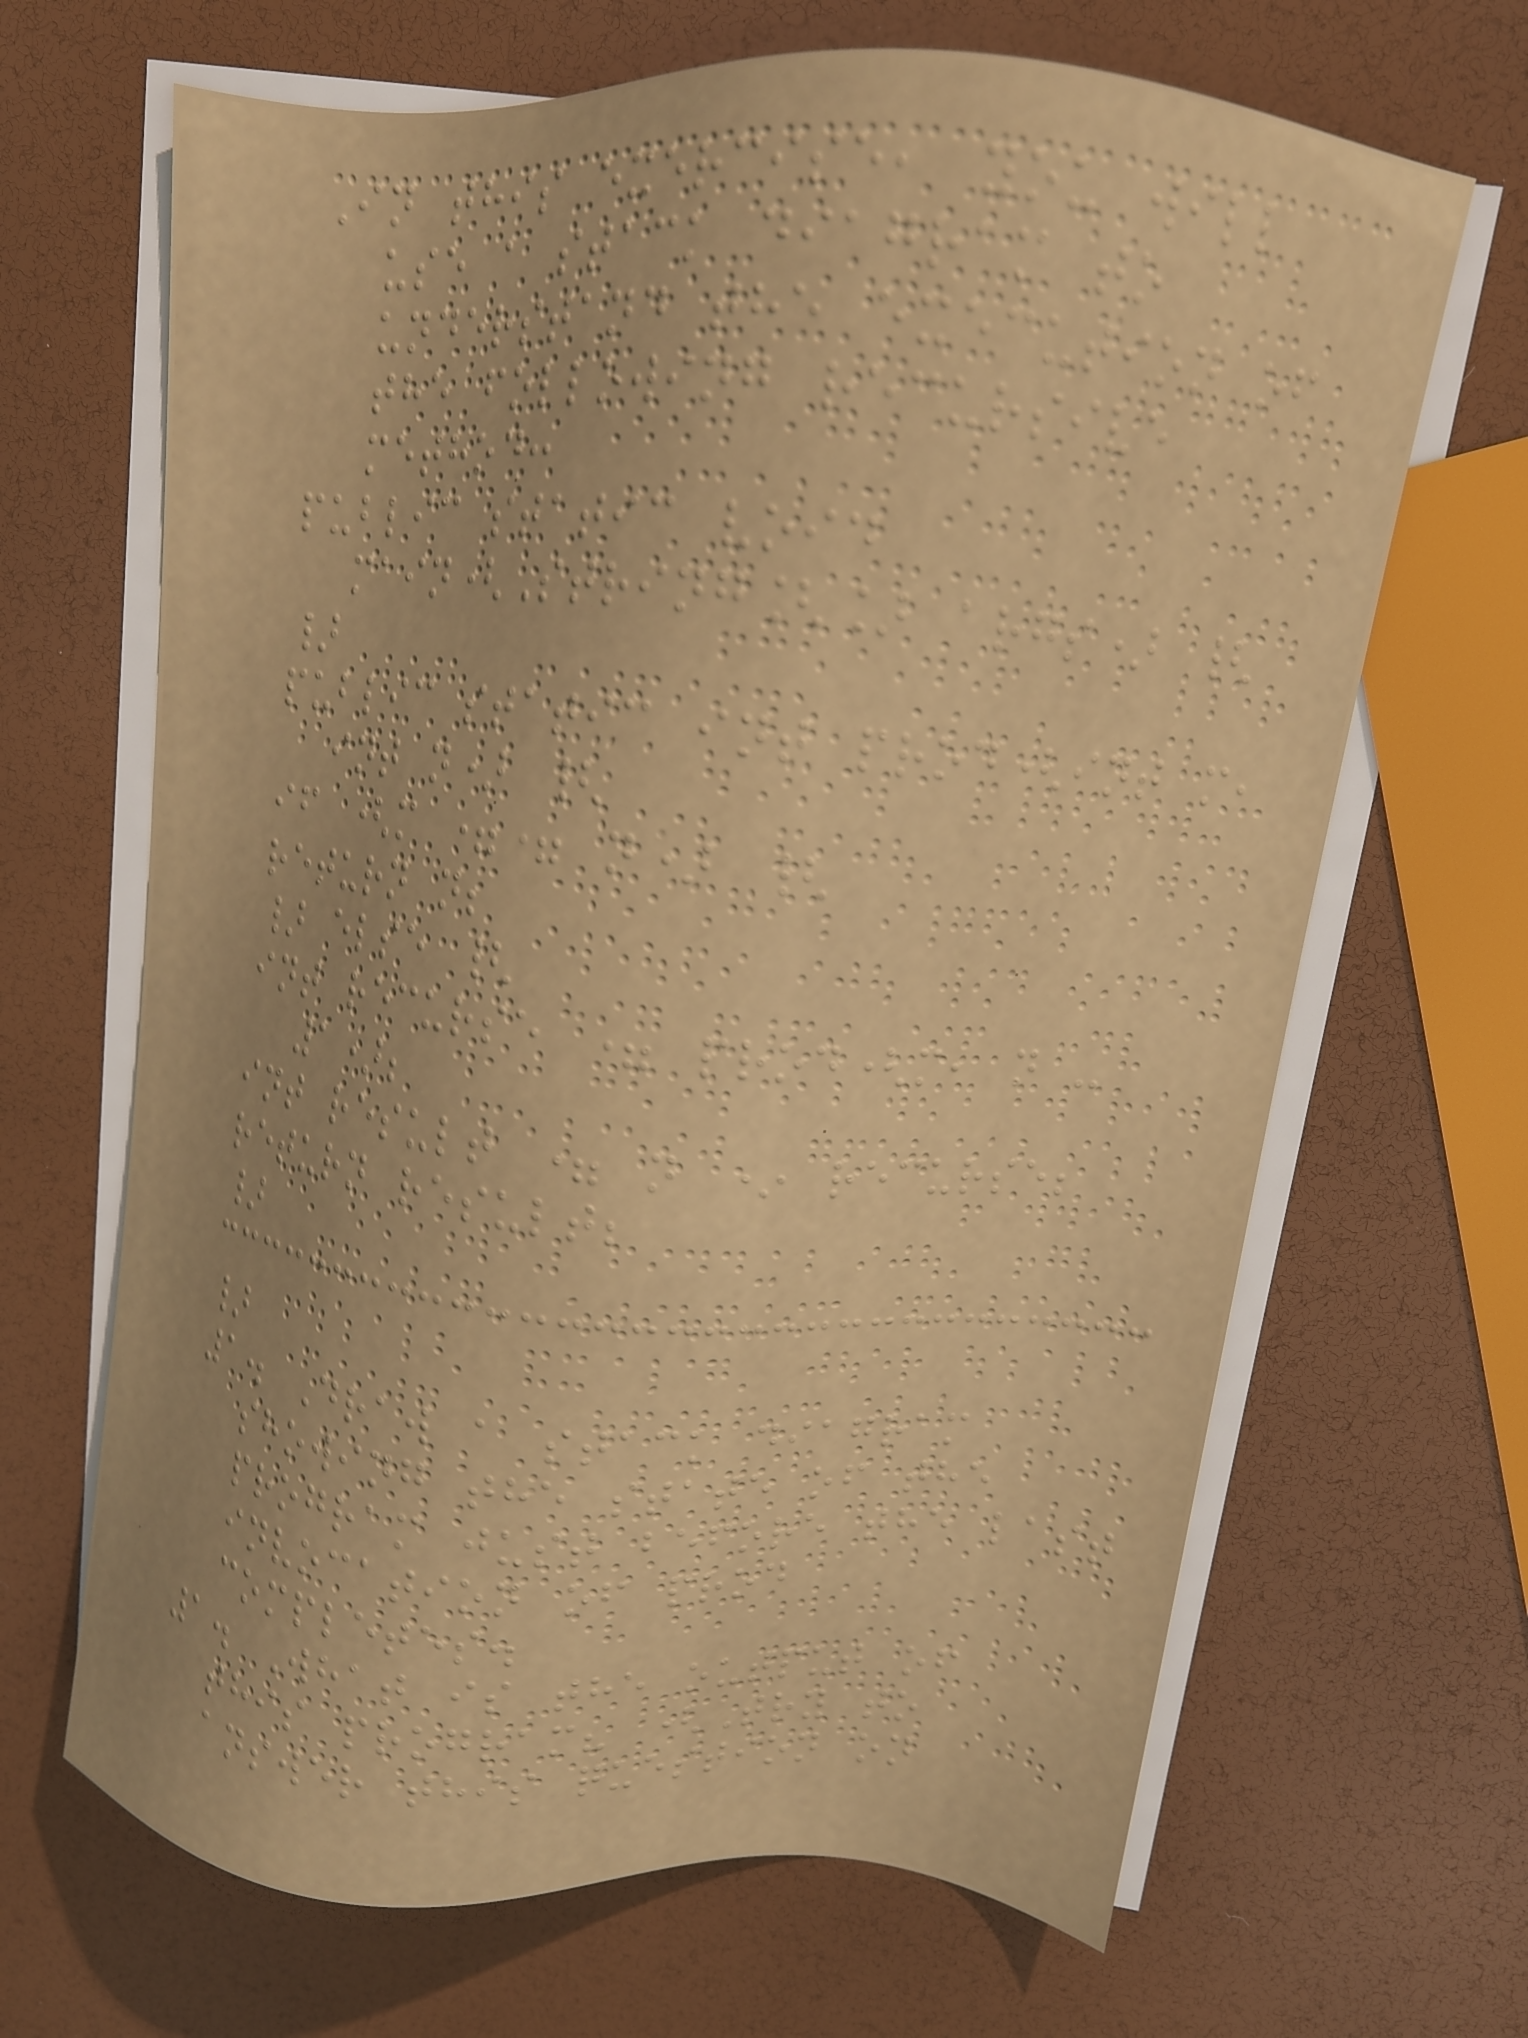In this exercise, you will
use a stack diagram to
understand the execution of
the following recursive
method:
public static void
main(String[] args) {
}
public static int prod(int m,
int n) {
if (m == n) {
return n;
} else {
int recurse = prod(m, n -
1);
int result = n * recurse;
return result;
}
}
1. Draw a stack diagram
showing the state of the
program just before the last
invocation of prod
completes.
1. What is the output of
this program? (Try to
answer this question on
